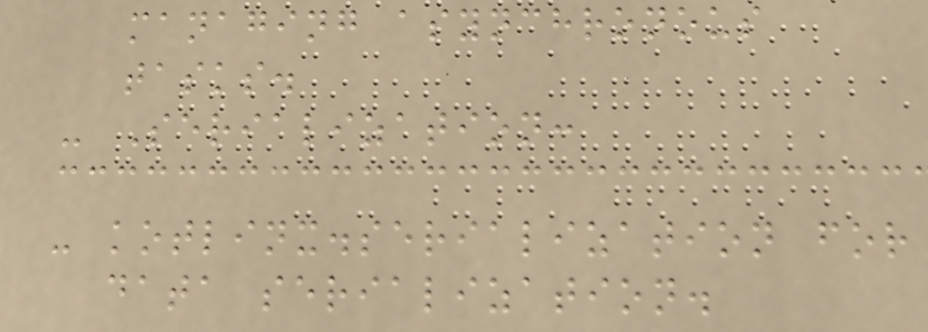managing asynchronous
tasks.
- Serialization:
- kotlinx.serialization for
data serialization.
